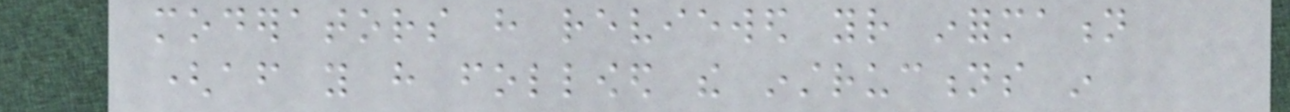moderators have reviewed your information
(after you have followed the instructions in
